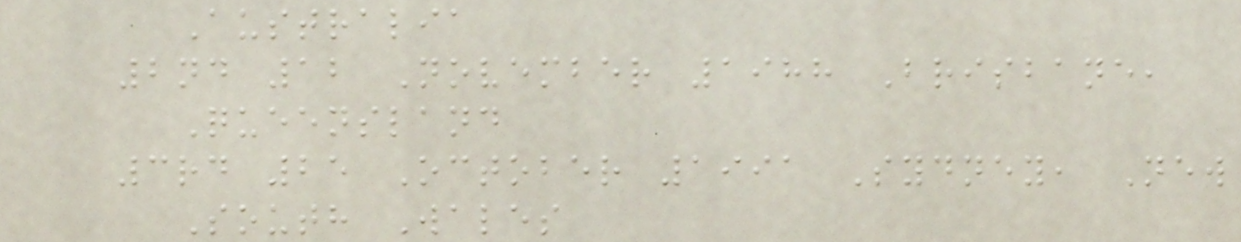Australia
2nd 12 November 1988 Brisbane,
Queensland
3rd 25 October 1991 Sydney, New
South Wales
